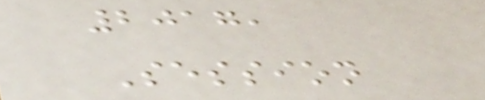2017,
Session
